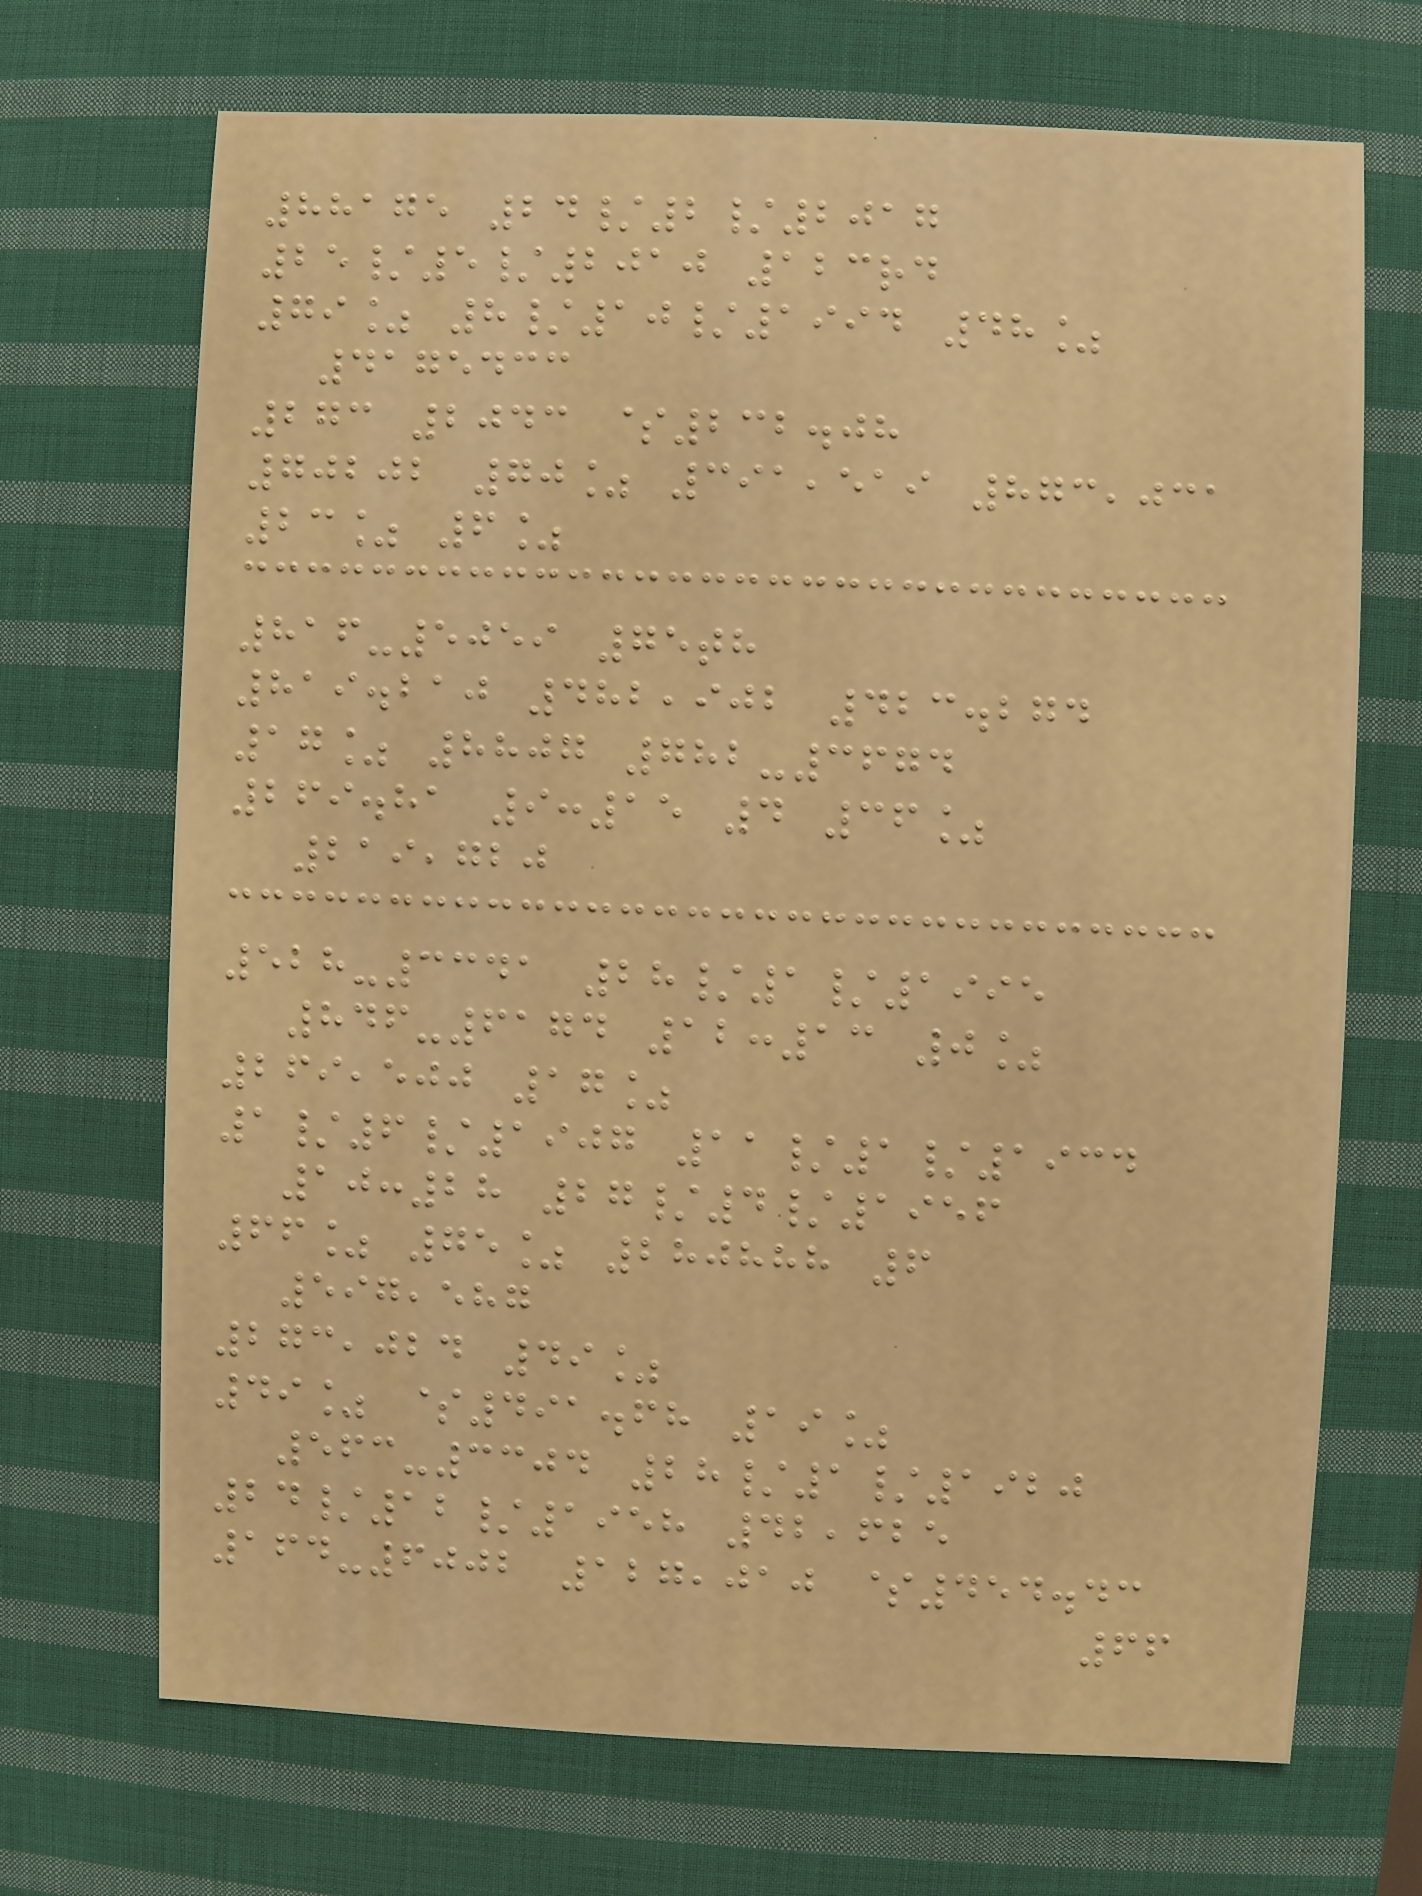88175 24/2/2017
25/5/2010 123rd
79% 8/10/1994 48%
4175433
273 2043 $232.08
70202 70% 391,519 873,031
23% 6%
816-5059 75th
819.210 482,902 423.274
17% 8807 782-3674
269.81 9:15 4 36%
219,720
528-3341 28/1/1995
846-6174 12:13 0%
269,500 17%
1/6/1907 11/1/1934
10:28 27/4/1956
66% 75% 280888 6
597,587
273,024 49%
49% $491.68 19%
563-3304 28/1/1920
24/12/1958 42,625
164-6002 127,010 $454.43
66
